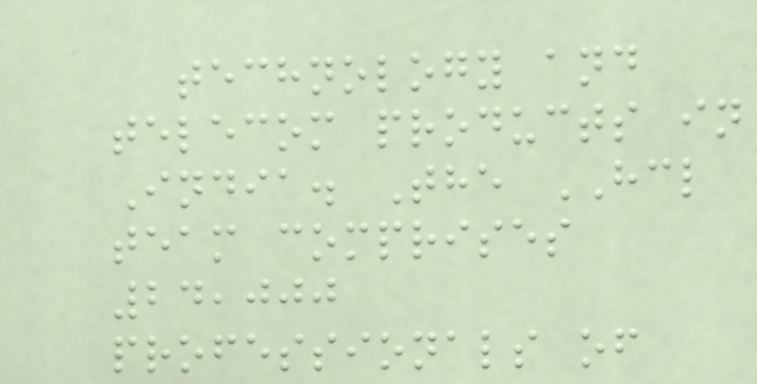technology and
telecom products in
India. The HCL
team comprises
24,000
professionals of
